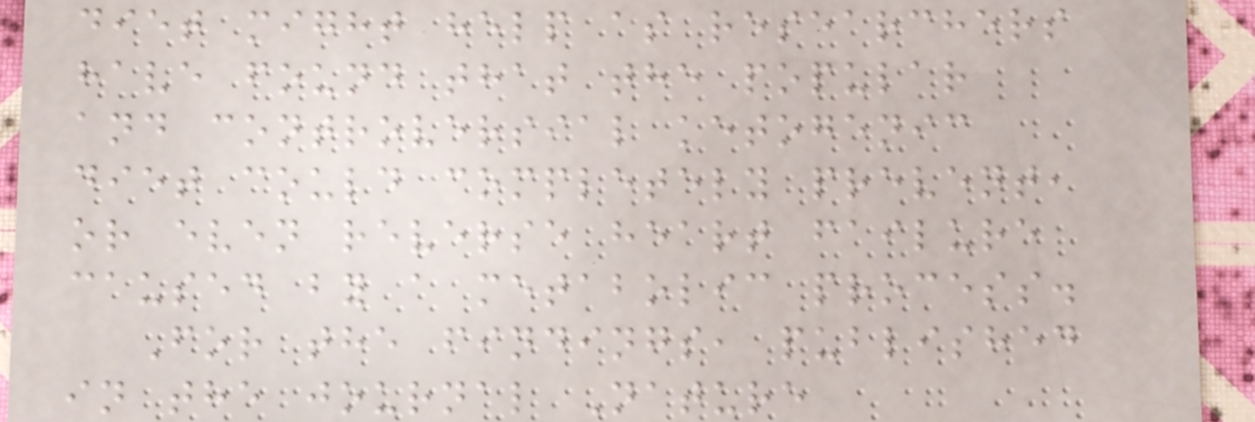diet might help as researchers
have found that the popular
and controversial ketogenic
diet could completely prevent,
or even reverse heart failure
caused by a metabolic process.
For the findings, published
in the journal Nature
